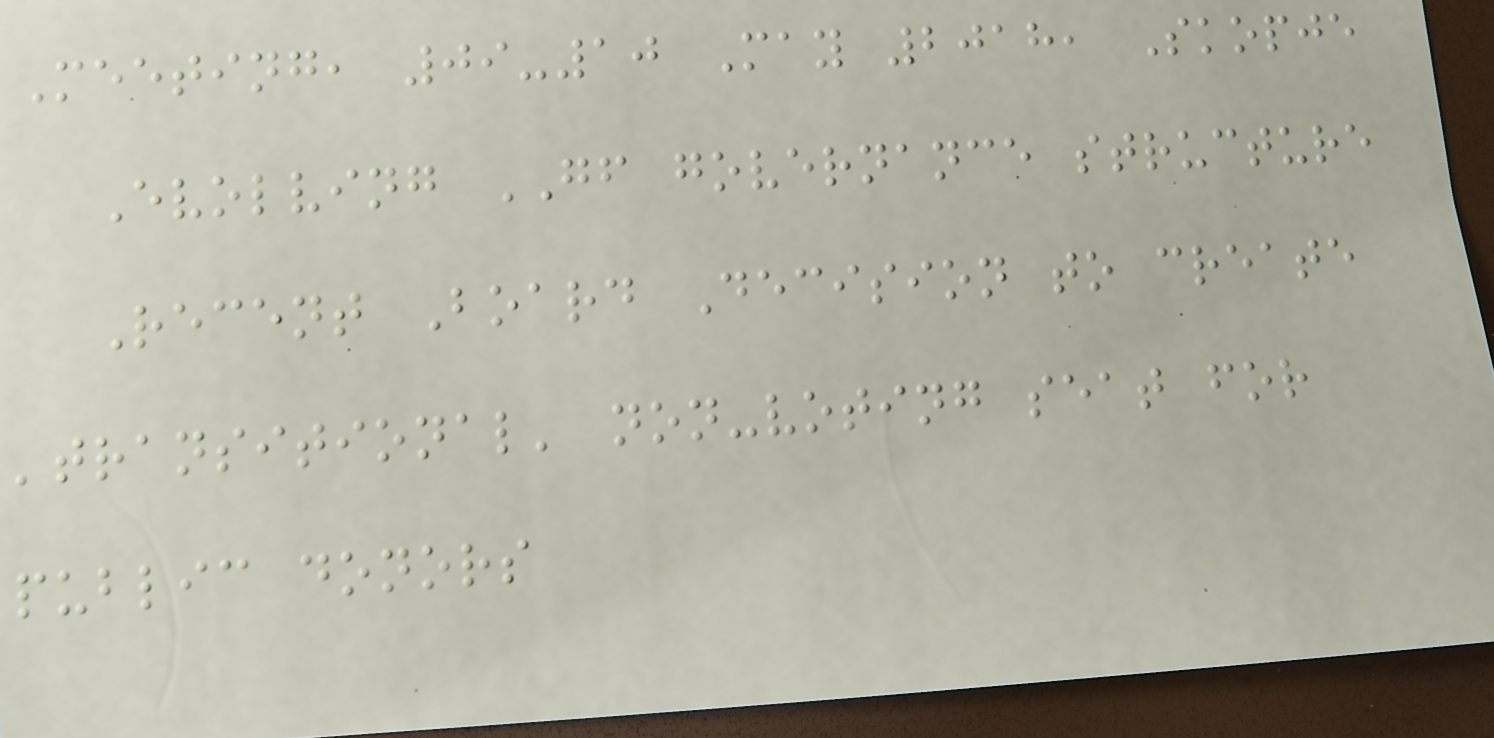Meeting, 09-10 May 2018, Skopje
Evolving GF governance structure
Recent Board Decision to create
'transitional' non-voting seat for
public donors
